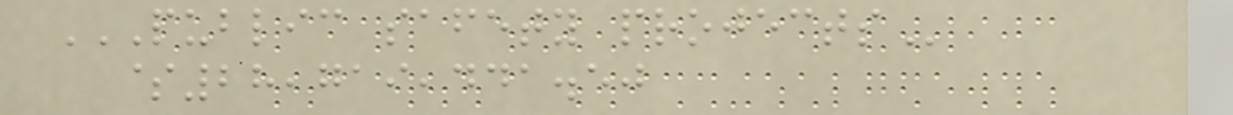PUBLIC SAFETY PROJECTS
$28,719,441.50
